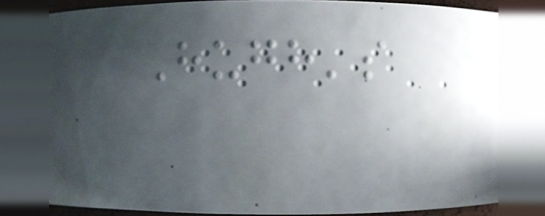Hugh's
